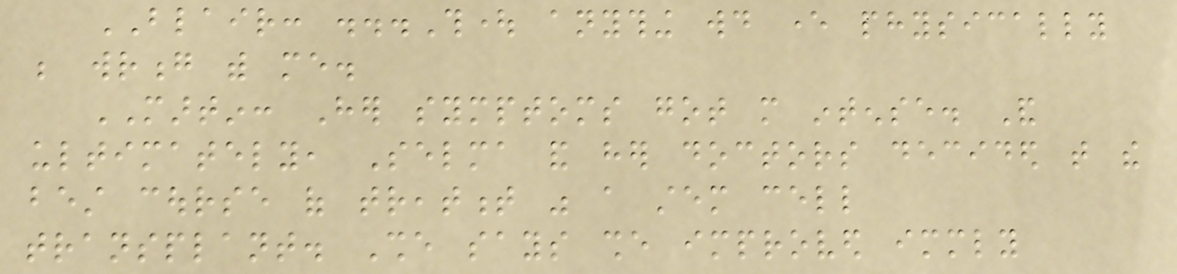BLAIR: ...Thought anything would ever physically
be wrong with me.
MARTIN: Her symptoms got more intense. And
ultimately, Selma and her doctors decided that the
best course of treatment was a stem cell
transplant. She says she improved immediately
